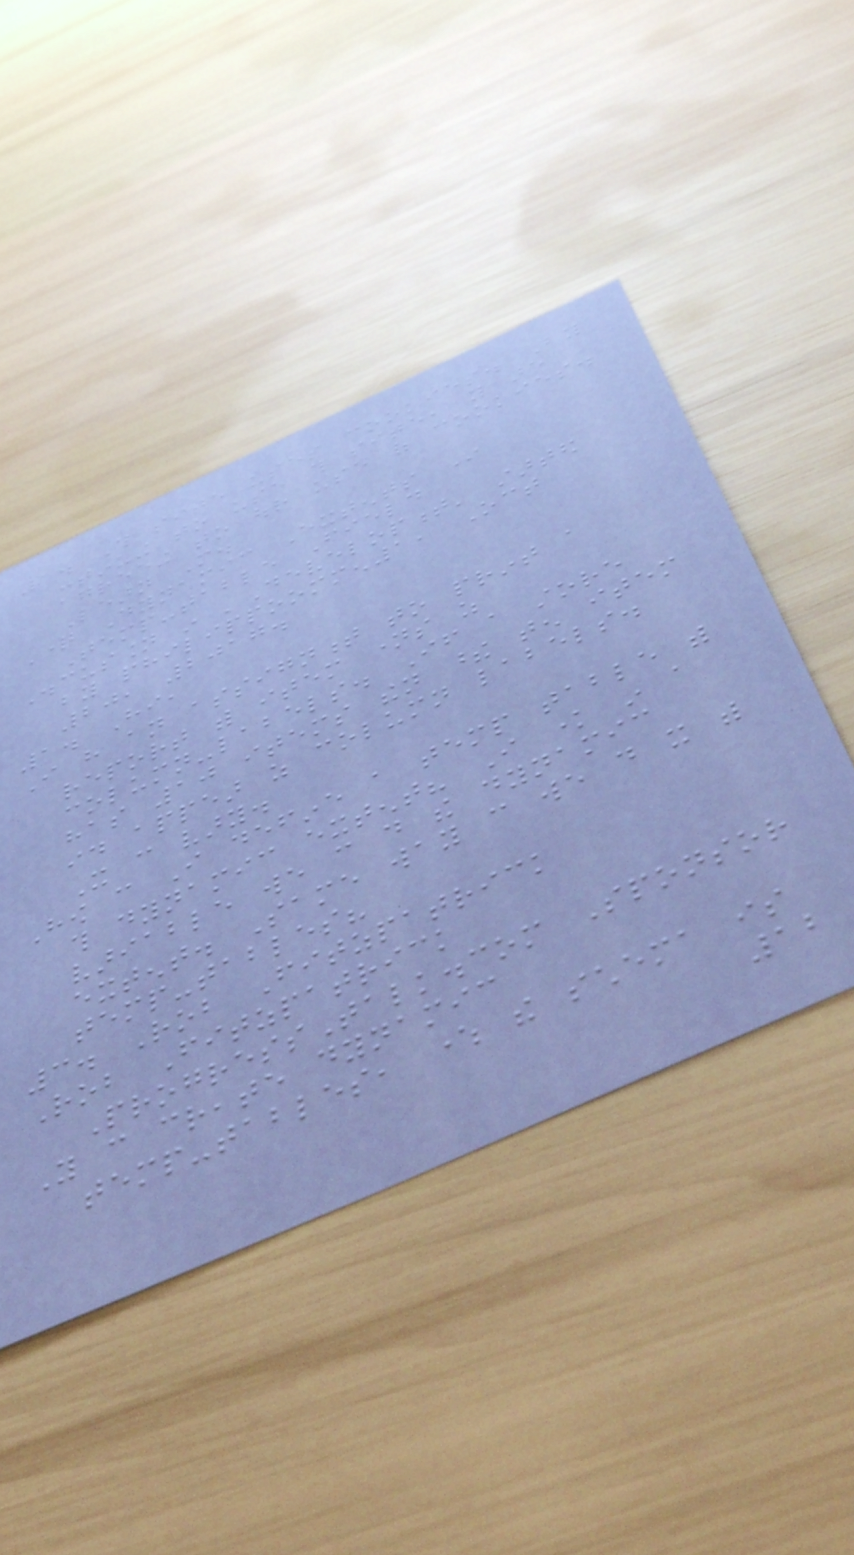1. This site uses cookies. By
continuing to use this site, you are
agreeing to our use of cookies.
Learn More.
Question Dynamic Extents In
Temp-table Field
Discussion in 'Development' started
by philippoommen1, Oct
20, 2017.
1. Hi,
I have an assignment to print a
report with item names as
column-labels. If a store
has 10 items then these ten item
id appear as column labels.
It can vary.
How can I define a temp table with
this dynamic extent? I know in a
variable we can do the dynamic
extent. Same way can we do it with
temp-tables?
3. Rob Fitzpatrick
Rob Fitzpatrick
ProgressTalk.com Sponsor
You can create dynamic
temp-tables, where the schema is
12
